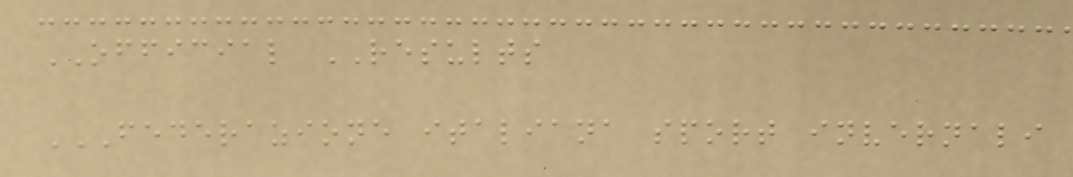OFFICIAL RESULTS
FEDERAZIONE ITALIANA SPORT INVERNALI
